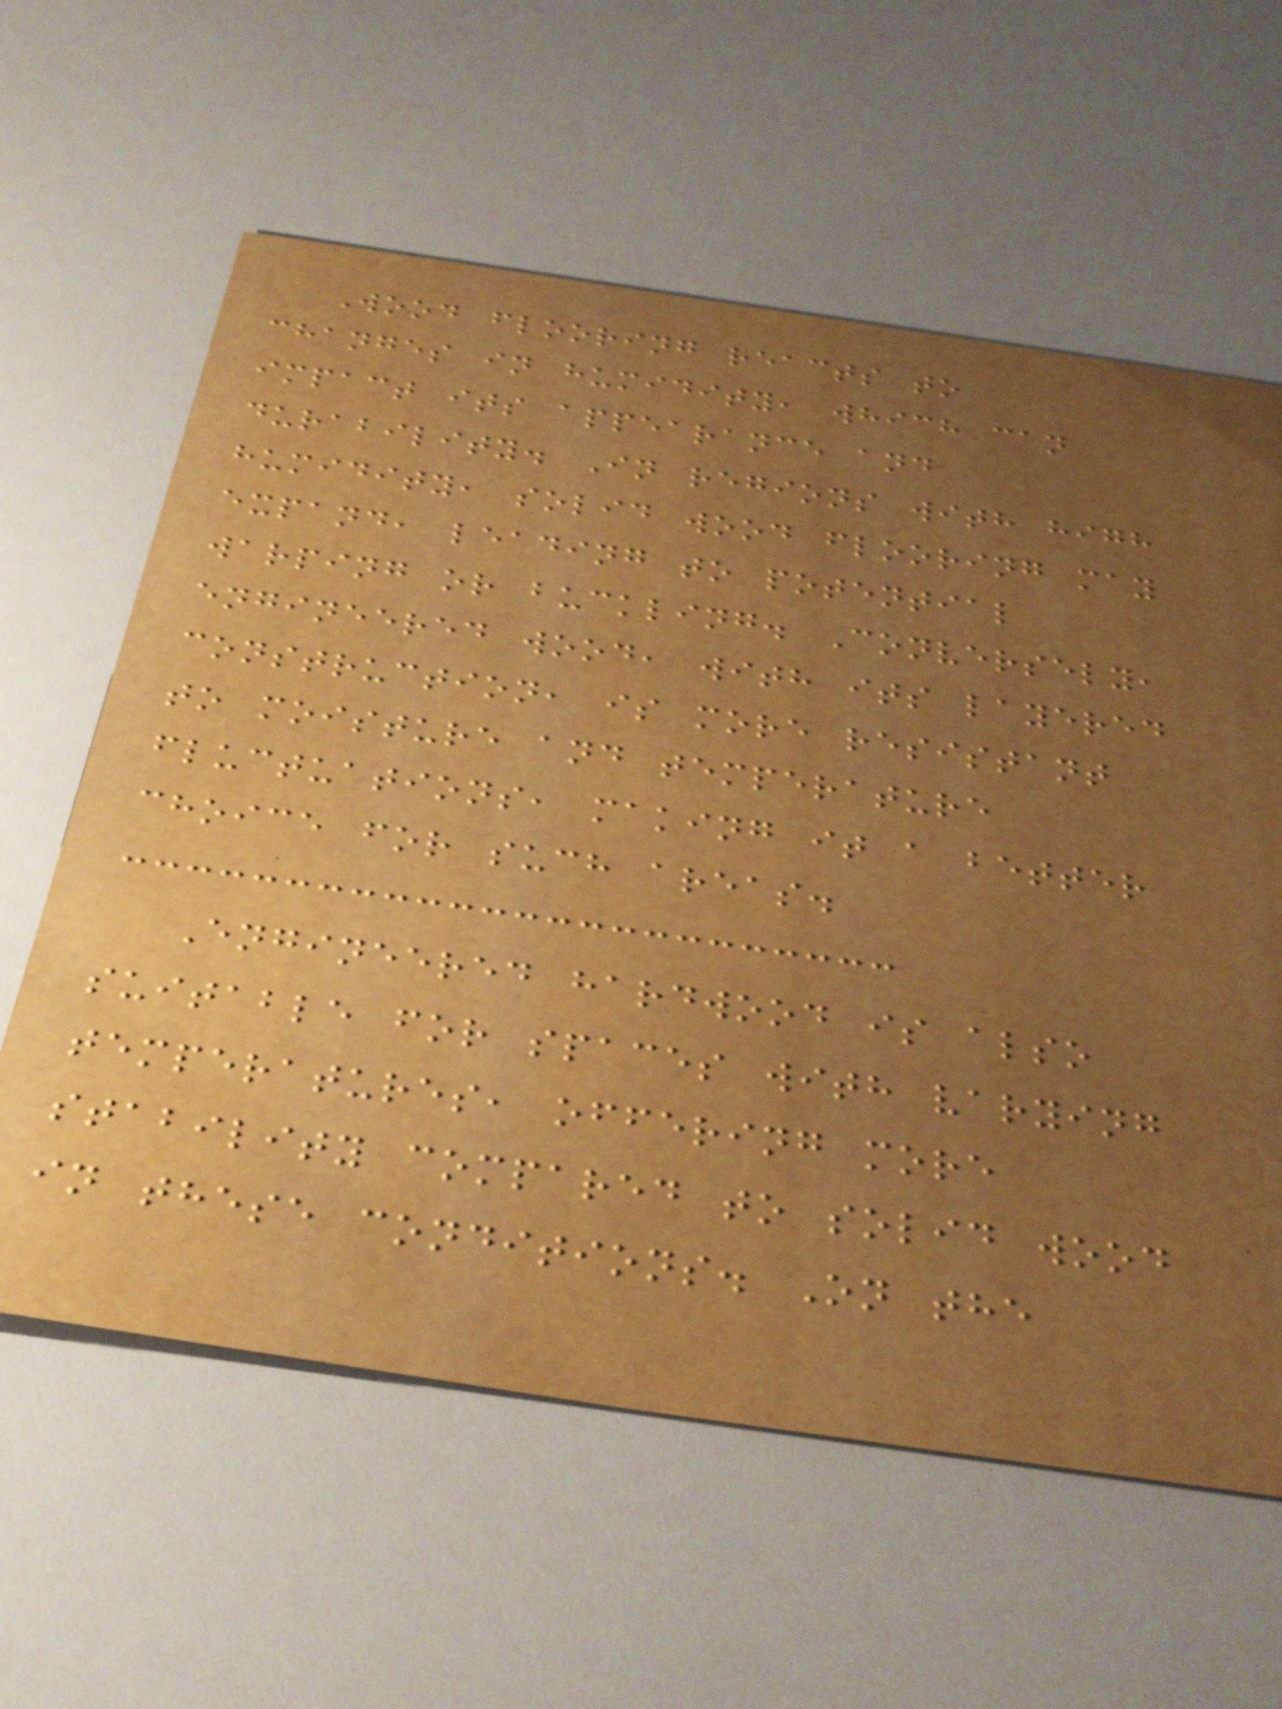Wood flooring reacts to
changes in humidity, which can
impact its appearance and
durability. In regions with high
humidity, solid wood flooring may
expand, leading to potential
warping or buckling. Conversely,
engineered wood, with its layered
construction, is more resistant
to moisture and temperature
fluctuations, making it a better
choice for such areas.
Engineered hardwood is also
suitable for spaces with varying
temperatures, offering more
stability compared to solid wood
in these conditions. On the
